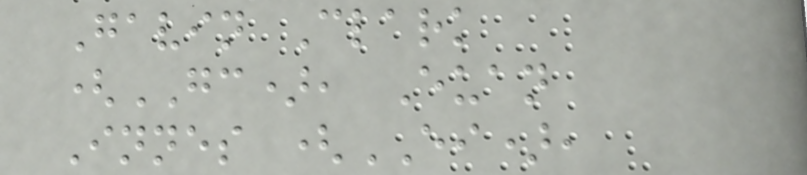Gavin Clark
(GC), Euan
Innes (EI),
